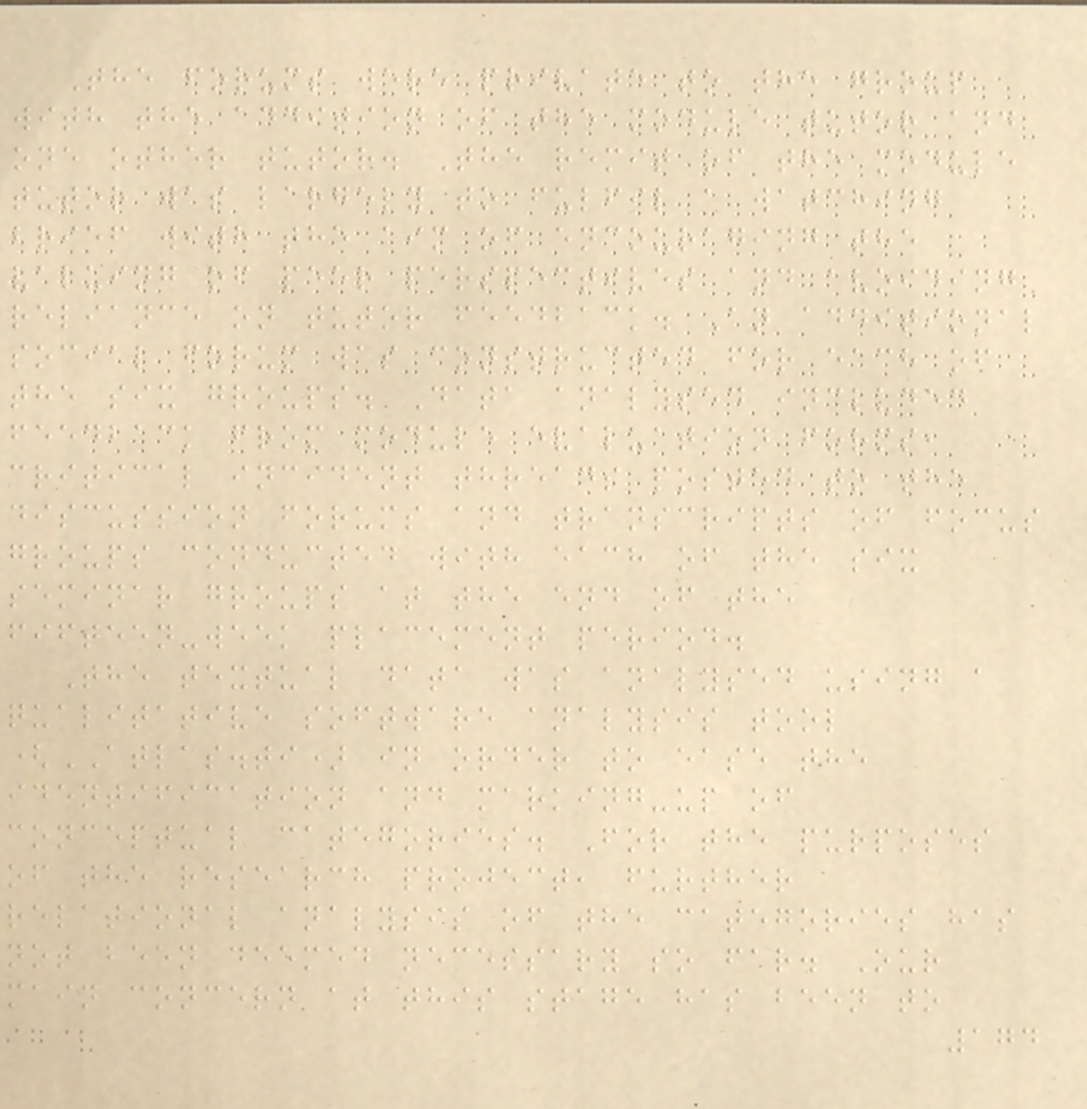The forums were private to the group
with the addition of the module tutor and
one other tutor. The remit of the module
tutor was largely to fulfil a watching
brief with the aim of encouraging the
valuing of peer perspectives and avoiding
reliance on tutor feedback. An additional
social forum was constructed for each of
the six groups. Data analysed included
feedback from module evaluation forms,
critical incident threads posted to the
discussion forums and transcripts of focus
groups conducted with each of the six
seminar groups at the end of the
fifteen-week placement period.
The textual data was analysed using a
qualitative software analysis tool
(ATLAS.ti) in order to ease the
identification and marking-up of
conceptual categories. For the purposes
of the research project, further
relational analysis of the categories has
not been deemed necessary so far. Our
main concern at this stage has been to
174
